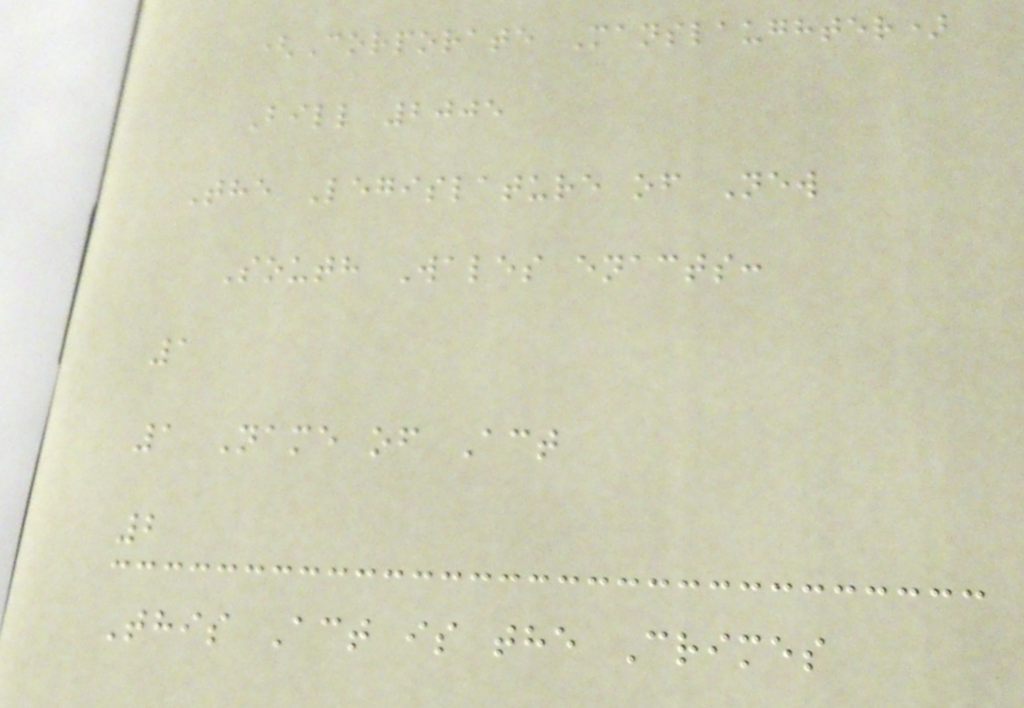(Corporate Manslaughter)
Bill 2005
The Legislature of New
South Wales enacts:
1
1 Name of Act
2
This Act is the Crimes
